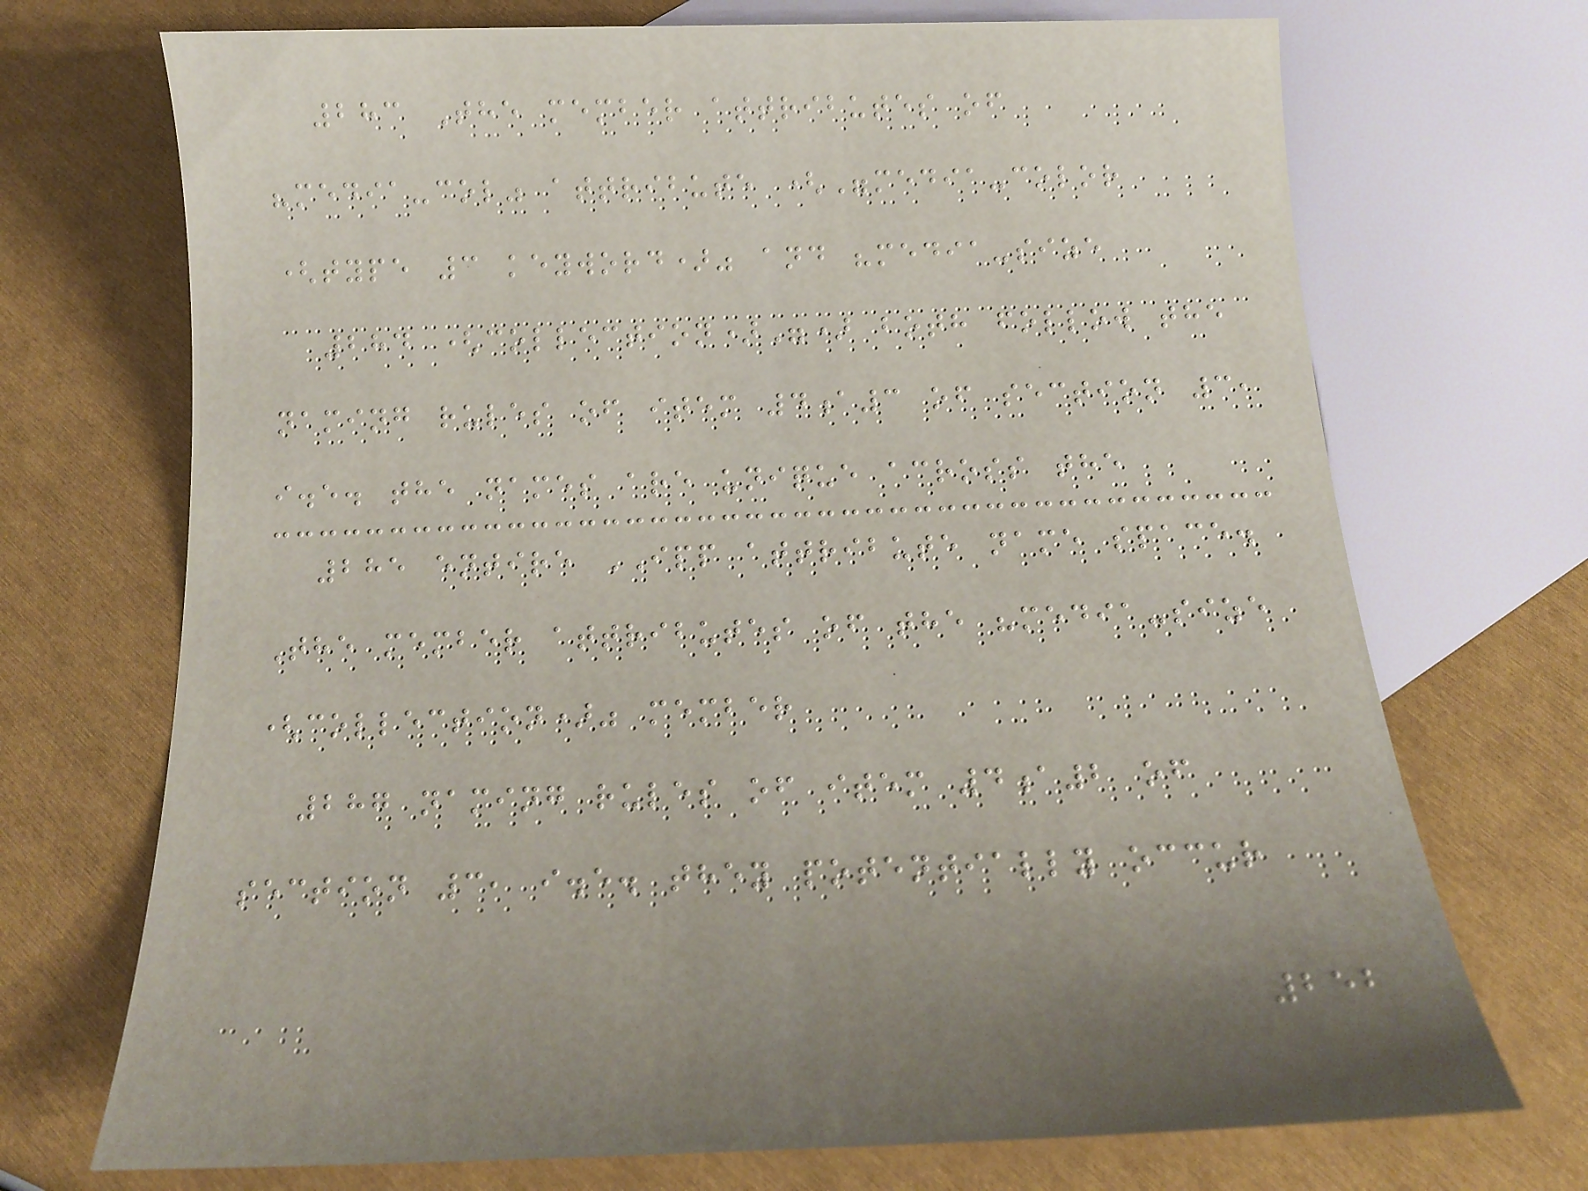283 The member attributes of
"media-col" attribute ("media-color
(type 3 keyword)" and "media-size
284 (collection)") both follow the
naming rules of item 4a3 of section 3,
i.e. the names are unique across the
285 entire IPP attribute name space.
The member attributes of the "media-size
(collection)" member
287 naming rules of item 4a2 of
section 3, i.e. they potentially occur
252
